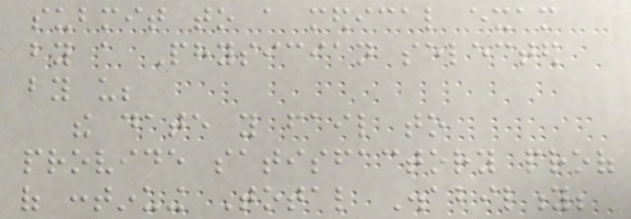submit to a medical exam
by a Physician selected
by us;
the date you fail to
provide satisfactory proof
of continuing Total Disability;
